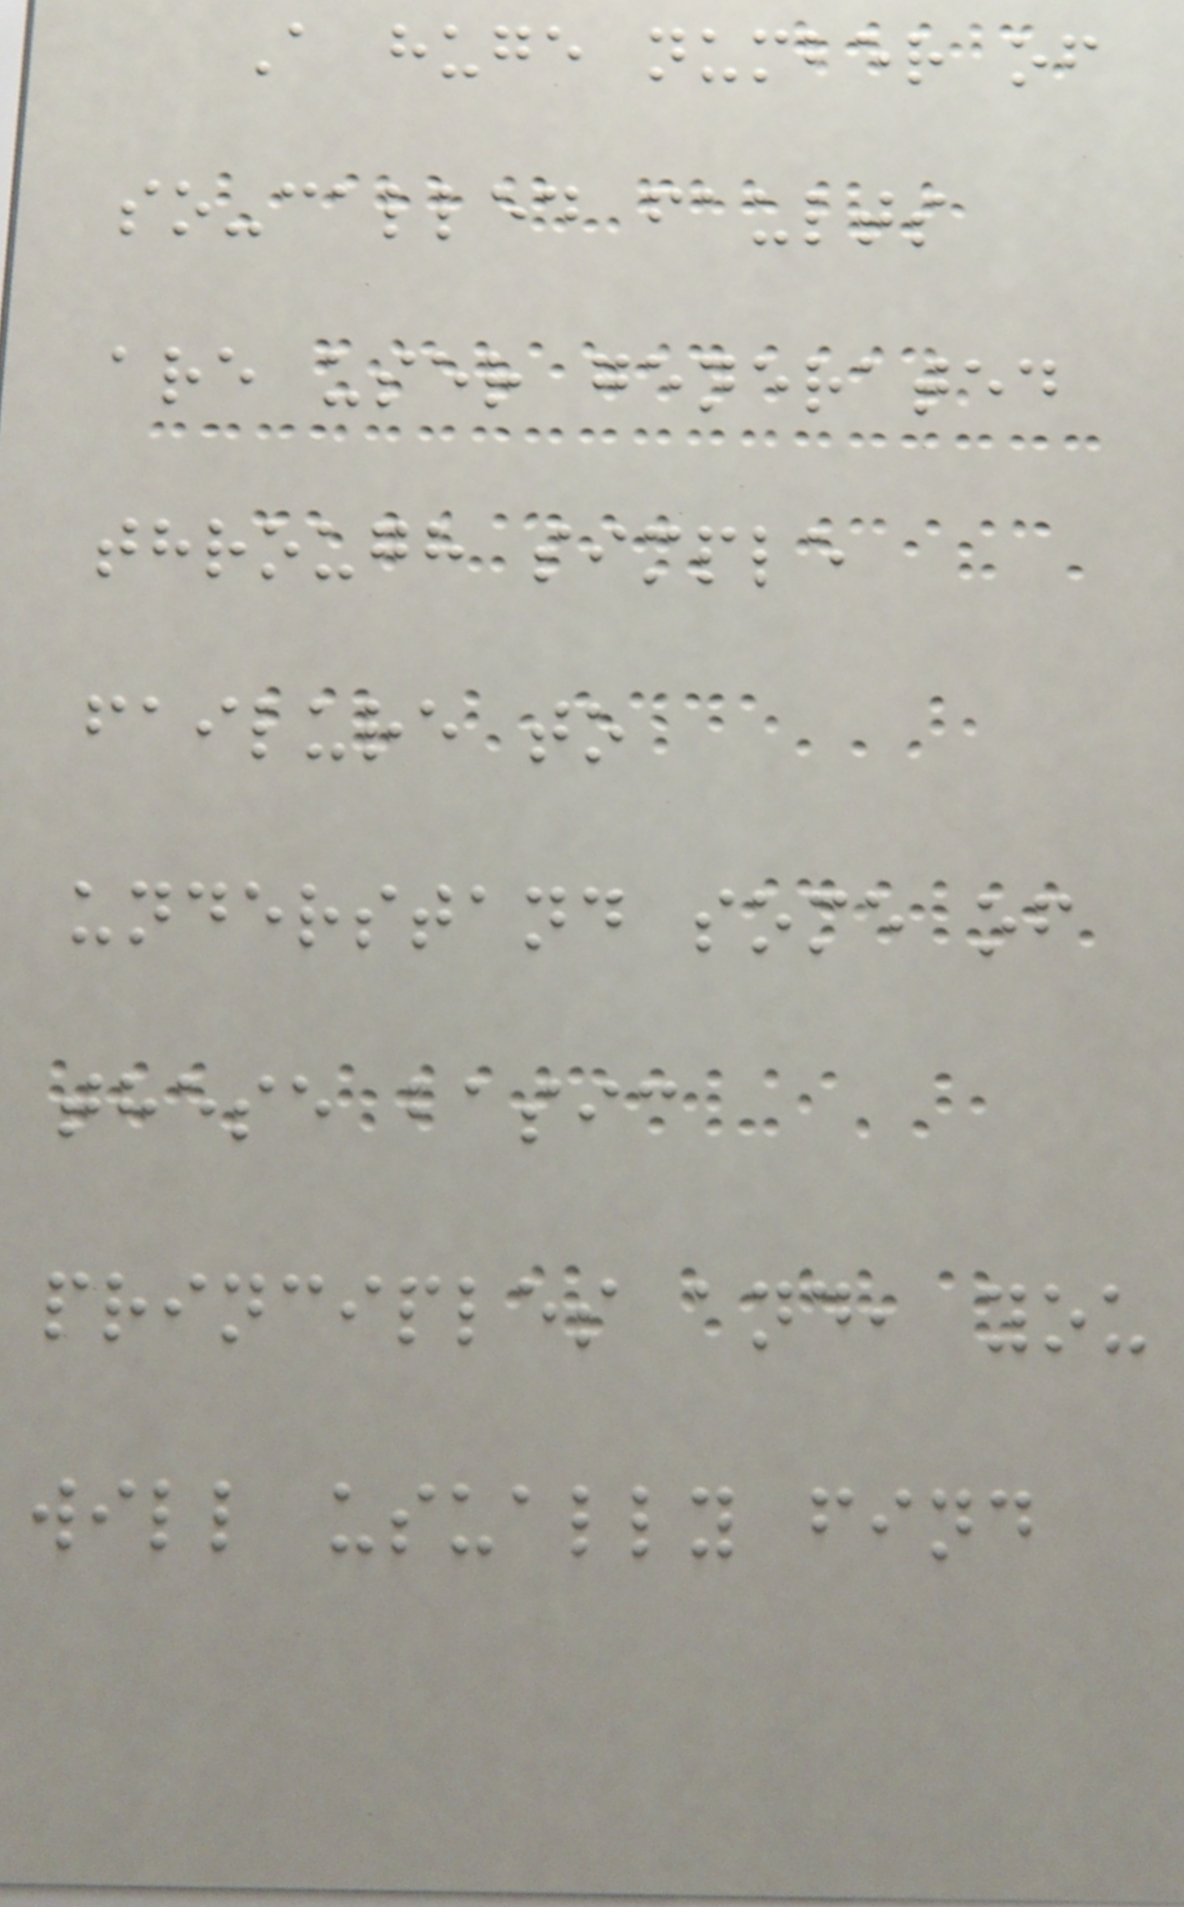A huge number of
so-called faults
are user generated
through simple
failure to
understand some of
these basic
principles and, you
will usually find
